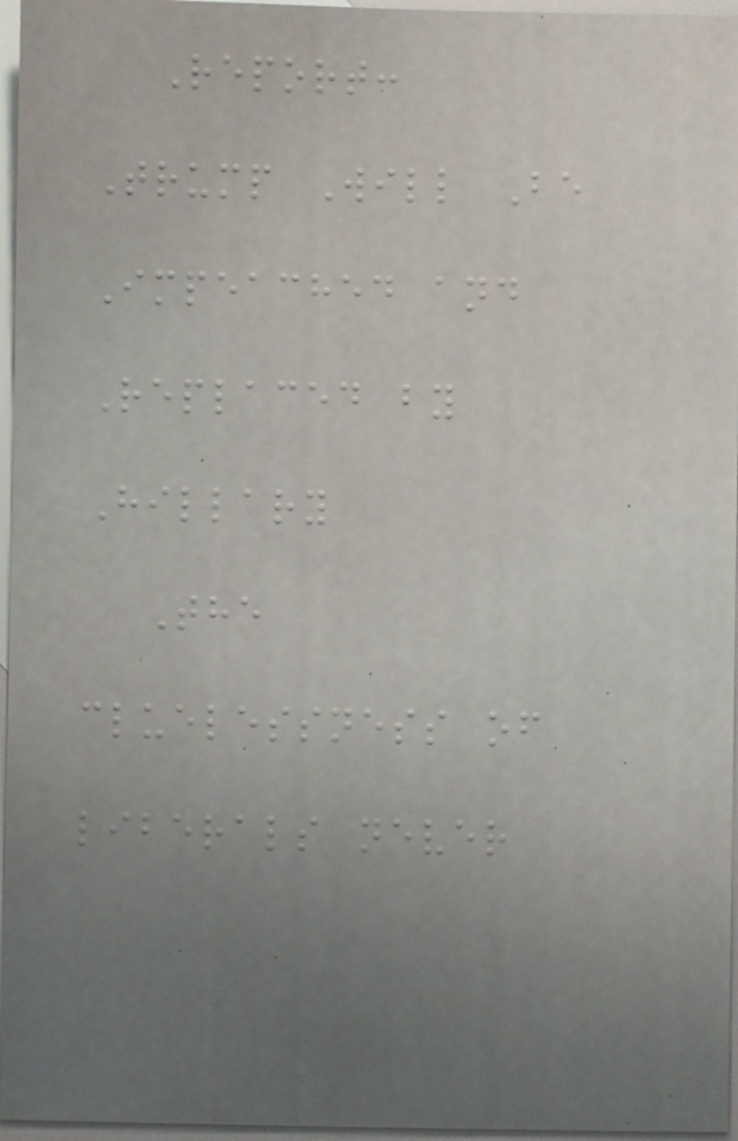Report:
Trump Will Be
Impeached and
Replaced by
Hillary
The
cluelessness of
liberals never
